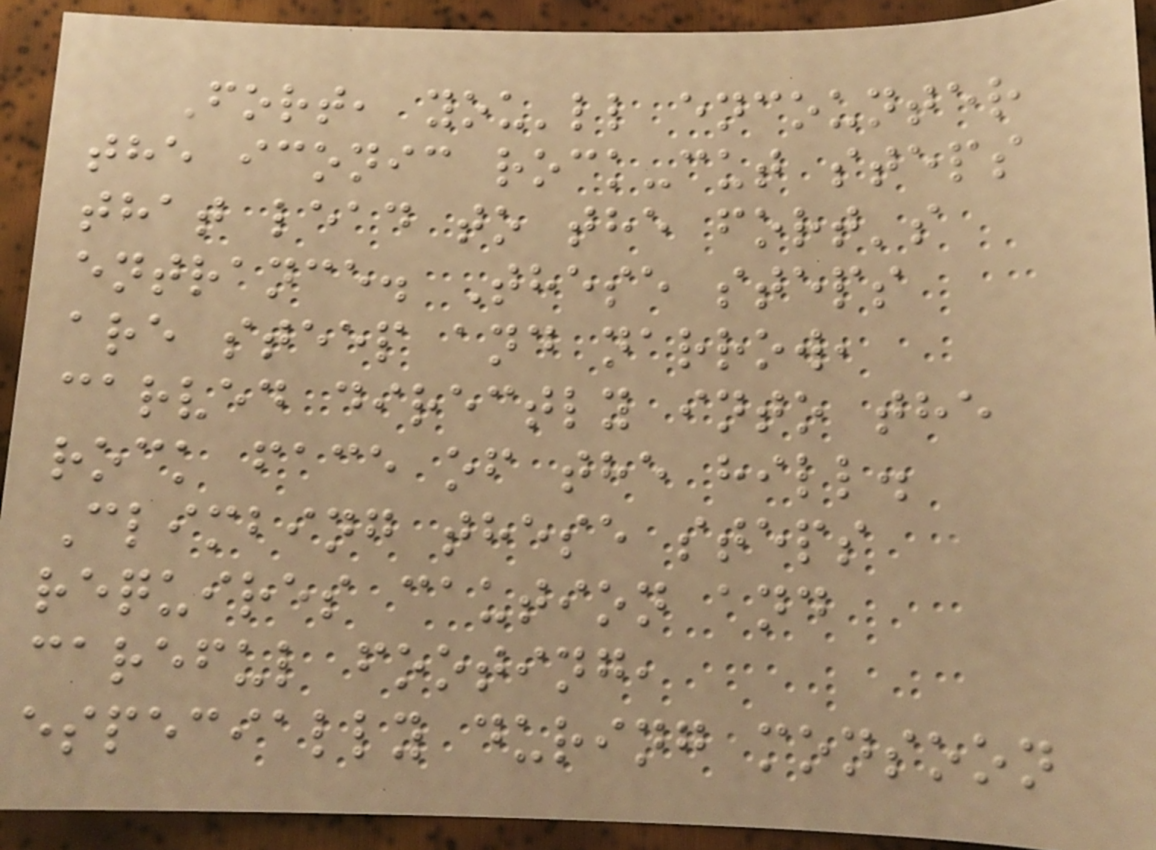Fort, you'll encounter
the iconic rock-cut steps
that lead to the fort's
entrance. These steps
are steep and narrow,
carved directly into the
rock face of the hill.
Climbing these steps
requires caution and
careful footing,
especially during monsoon
